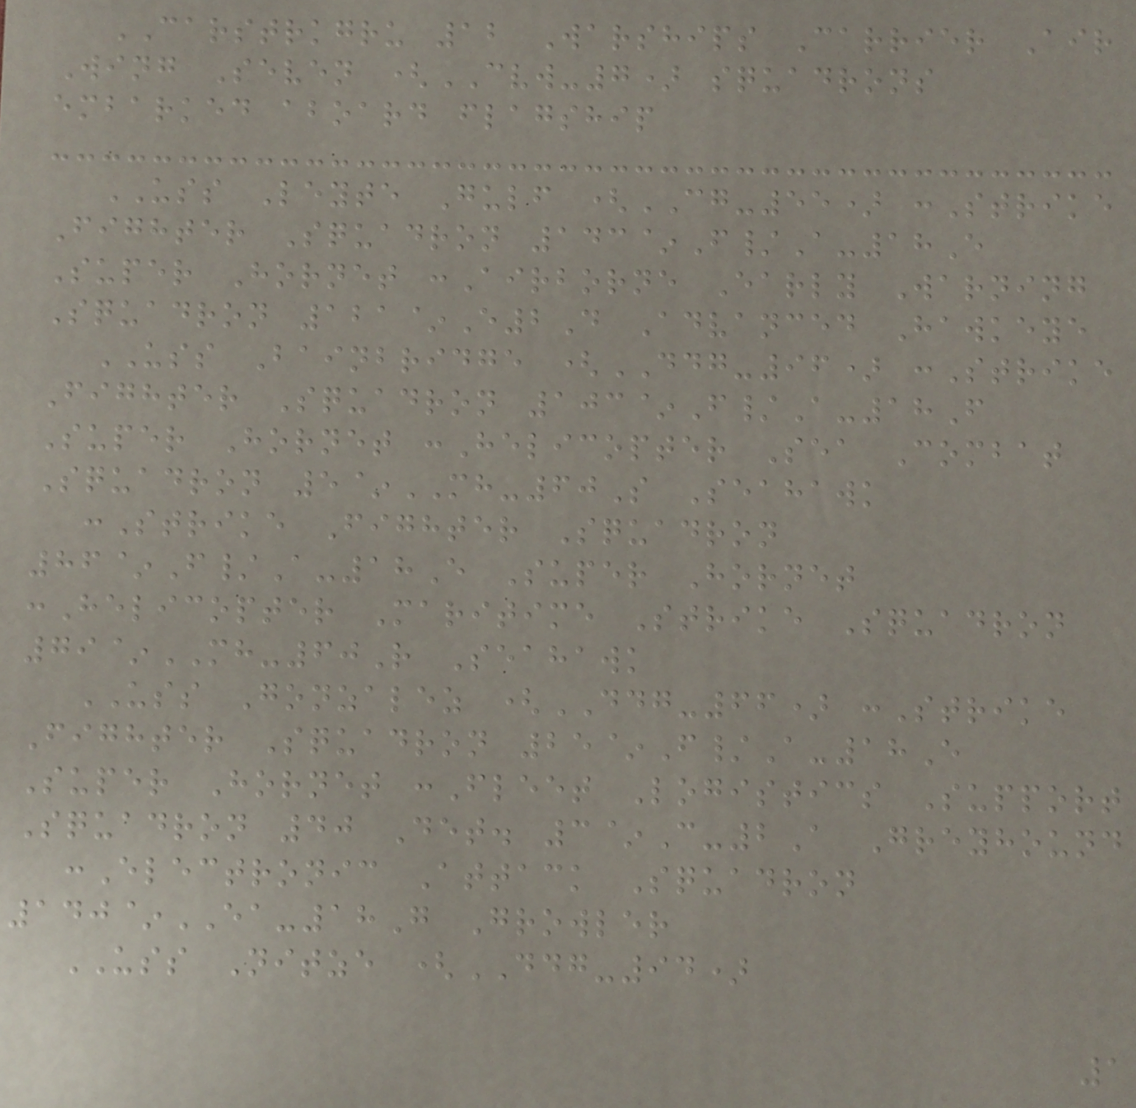CARSTRKGRU 12 Warships Carrier Air
Wing Seven (CVW-7) squadrons
embarked aboard flagship
USS Leyte Gulf (CG-55) :Strike
Fighter Squadron 143~F/A-18E
Super Hornet :Airborne Early Warning
Squadron 121~E2D Advanced Hawkeye
USS Bainbridge (DDG-96) :Strike
Fighter Squadron 103~F/A-18F
Super Hornet :Helicopter Sea Combat
Squadron 5~MH-60S Seahawk
:Strike Fighter Squadron
86~F/A-18E Super Hornet
:Helicopter Maritime Strike Squadron
79~MH-60R Seahawk
USS Gonzalez (DDG-66) :Strike
Fighter Squadron 25~F/A-18E
Super Hornet :Fleet Logistics Support
Squadron 40 Det. 3~C-2A Greyhound
:Electronic Attack Squadron
140~EA-18G Growler
USS Nitze (DDG-94)
1
